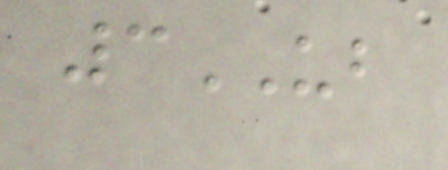3UB
